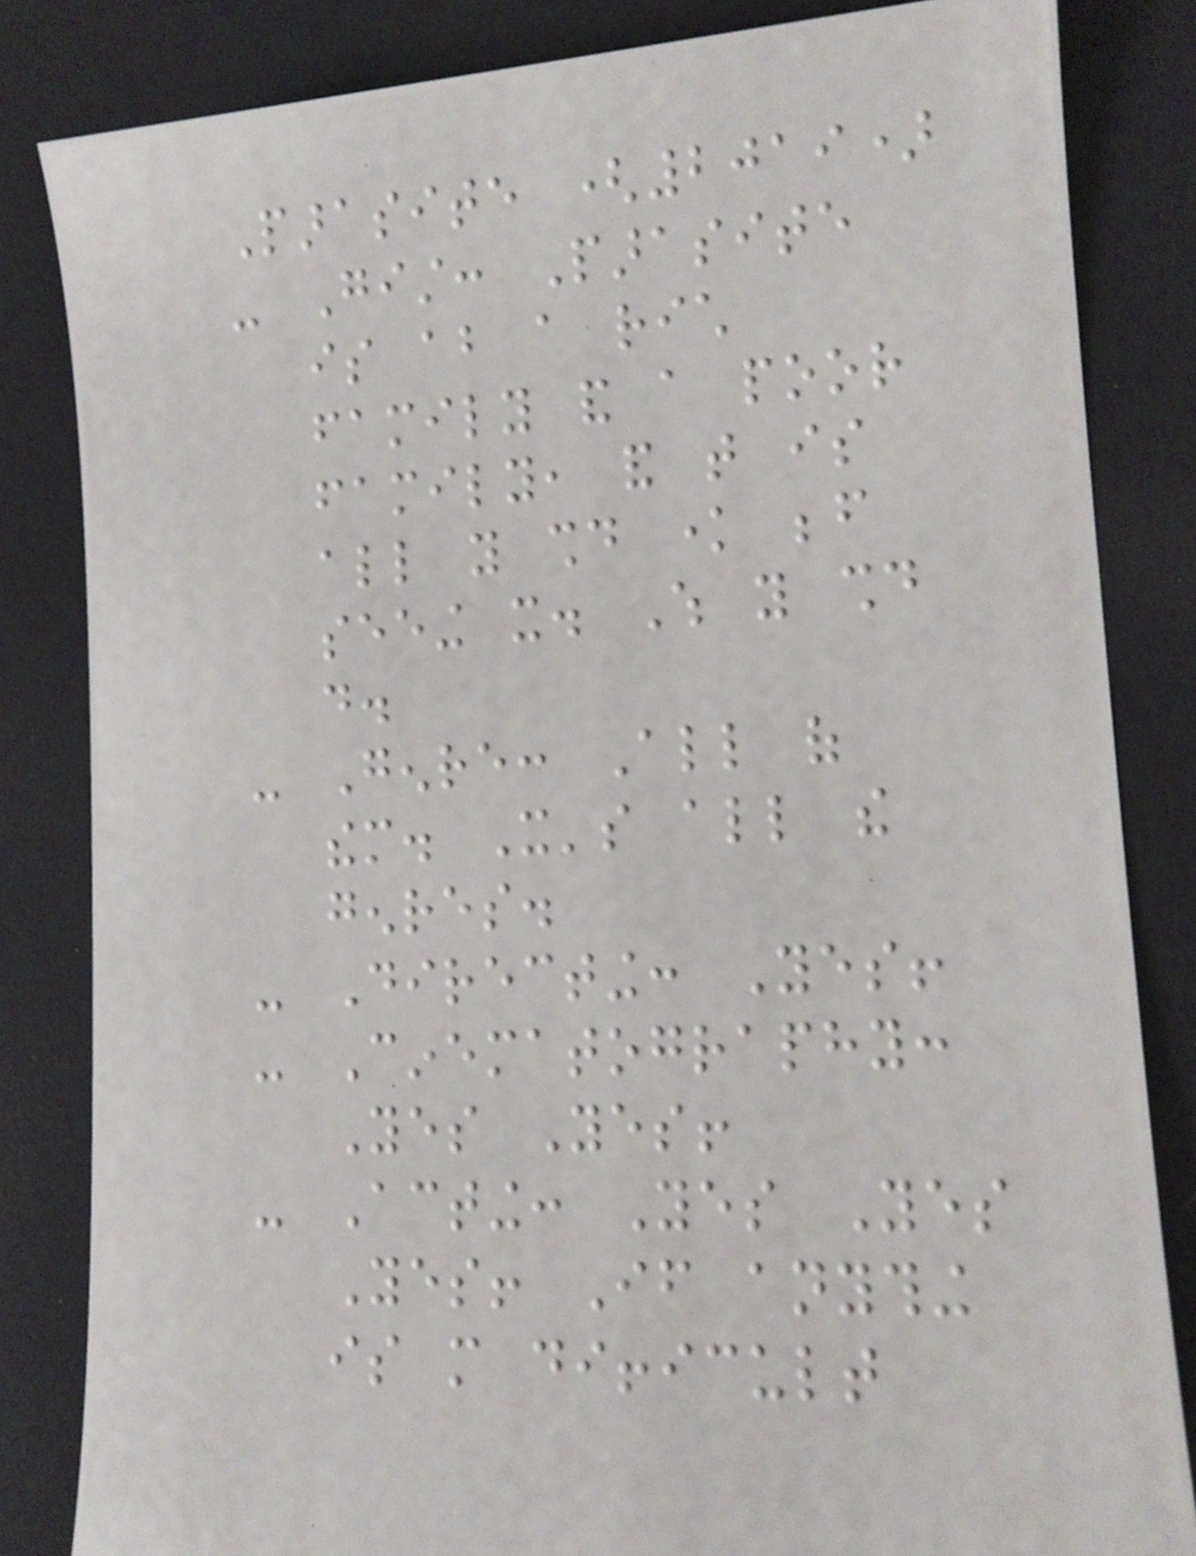Parasite (2019)
- Gist: Parasite
is about a rich
family and a poor
family, and that is
all you should know before
seeing it. Which you should
do.
- Genre: All of
them. It's all the
genres.
- Directing: Yes!
- Cinematography:
Yes Yes!
- Acting: Yes Yes
Yes! If anything
is more difficult
